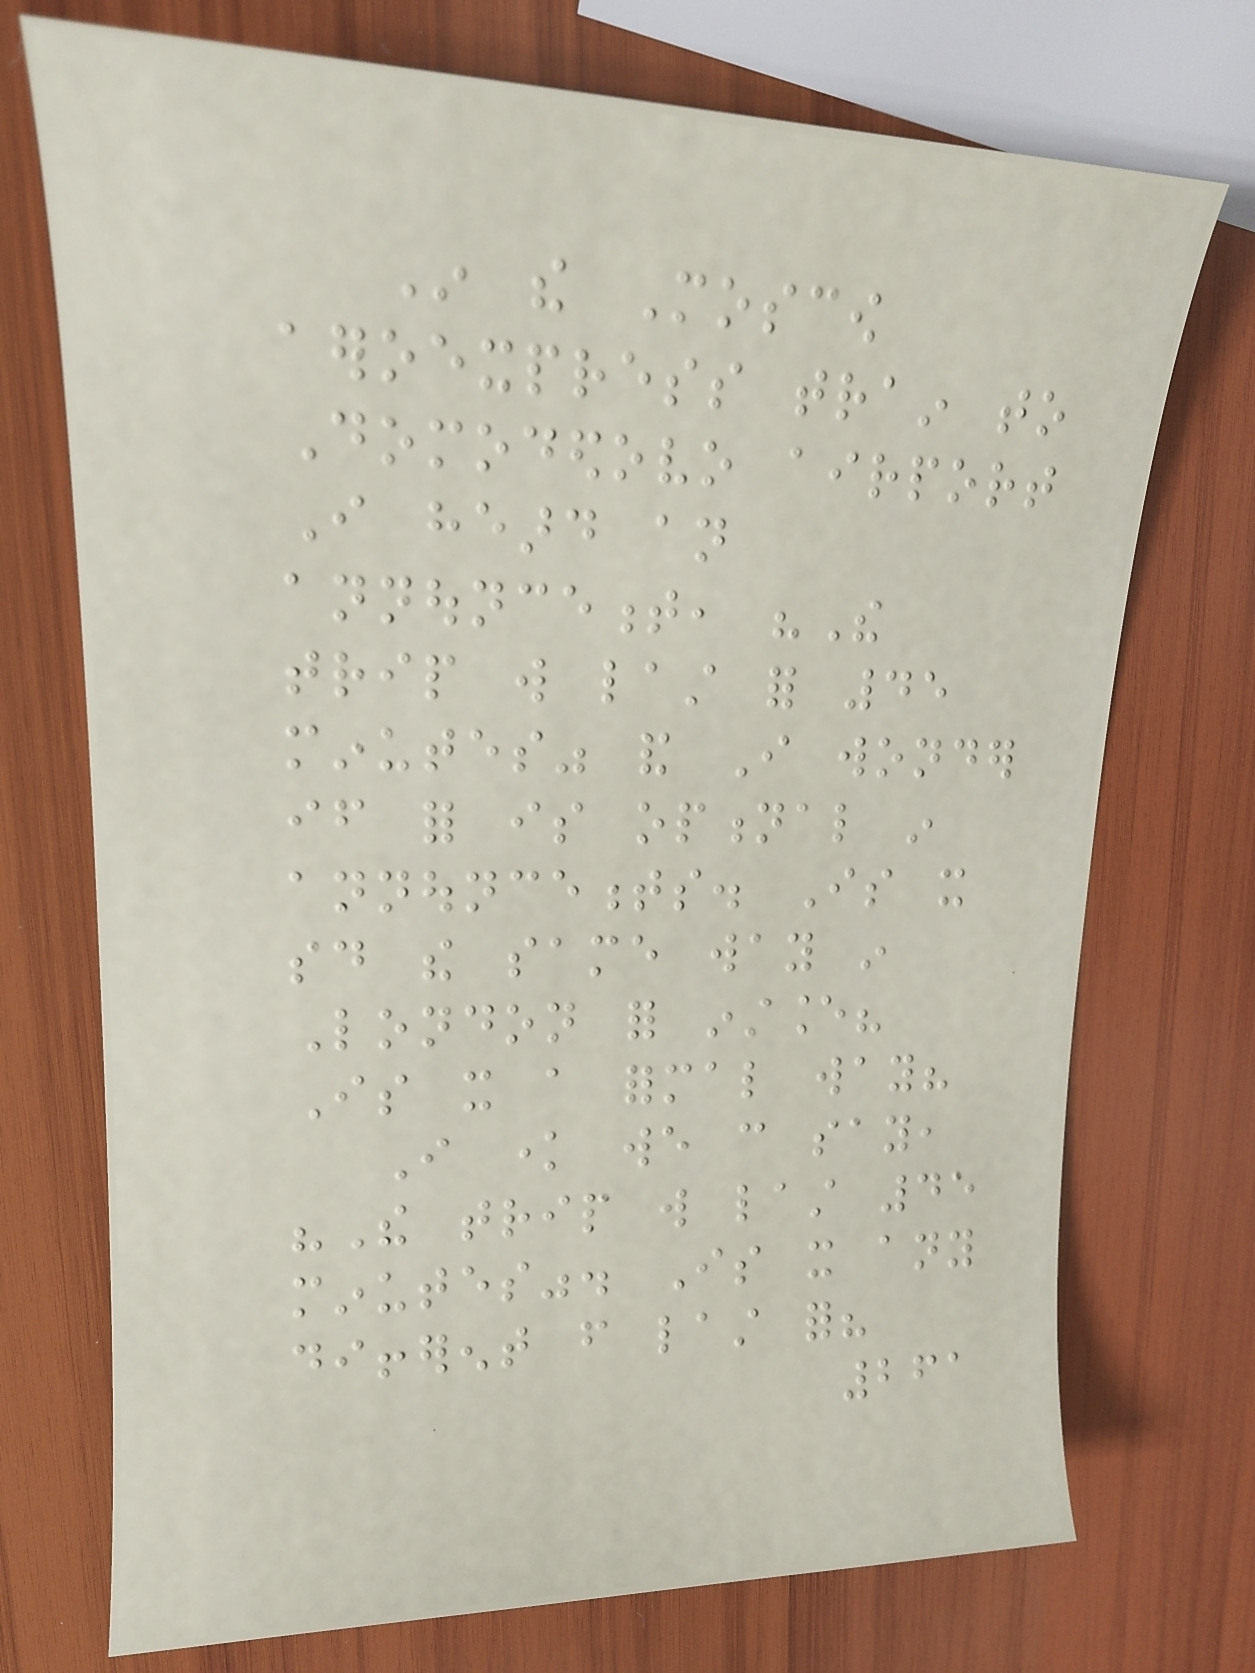In the Moscow
aeroexpress train to
Domodedovo airport
I heard an
announcement, "The
trip will last for 45
minutes" and I wonder
if for is optional in
announcements. Is it
said the same way in
London for instance?
Is it a formal way?
I know we can say,
"The trip will last 45
minutes". Is it any
different from last for?
261
